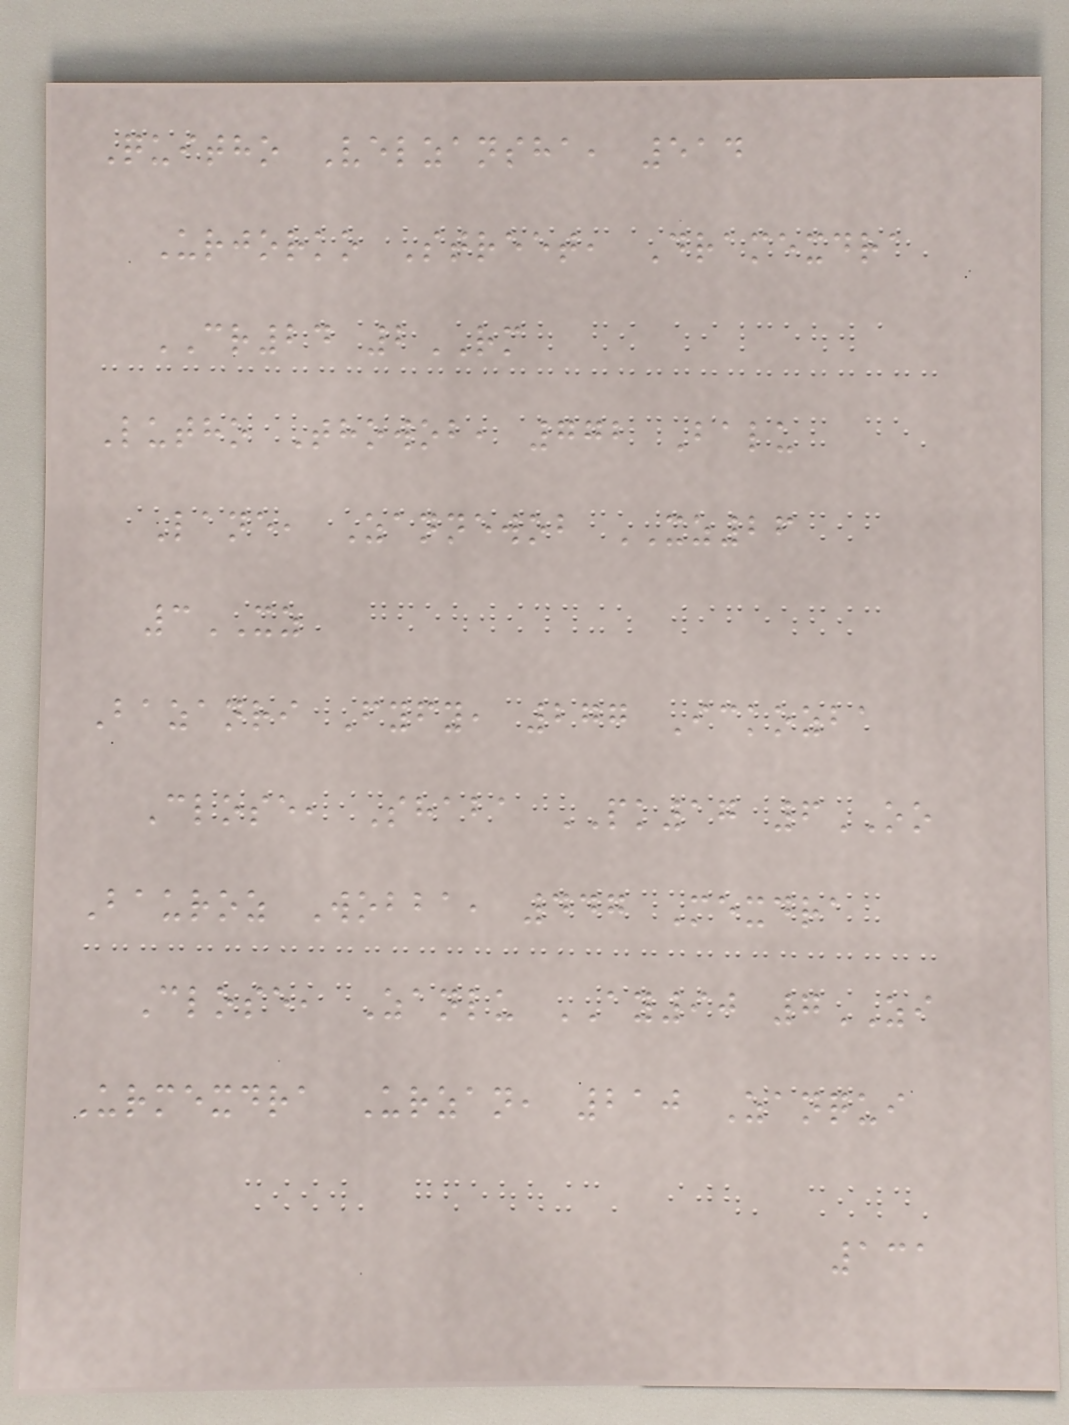Quitho Velzansha, 514
Urjorko Street, Dramexdra
CR24 2RM
Lutho Thowob, 772 Balu
Lane, Zannewob XZ26
3XZ
Bazanri Fyfy, 277 Ickozba
Close, Shaba PK17 6OO
Bauroz Wobba, 447 Mexdra
Close, Zanlu AY90 7ZI
Urmexdra Urzan, 210 Zanqui
131
